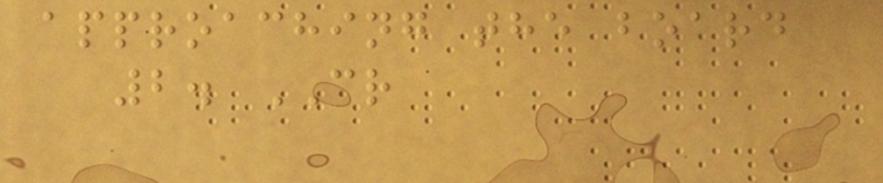approaching the board
2. CR
